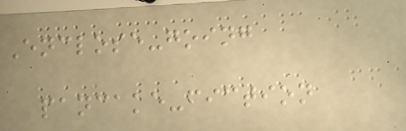Enclose-going
pancake-fiction
